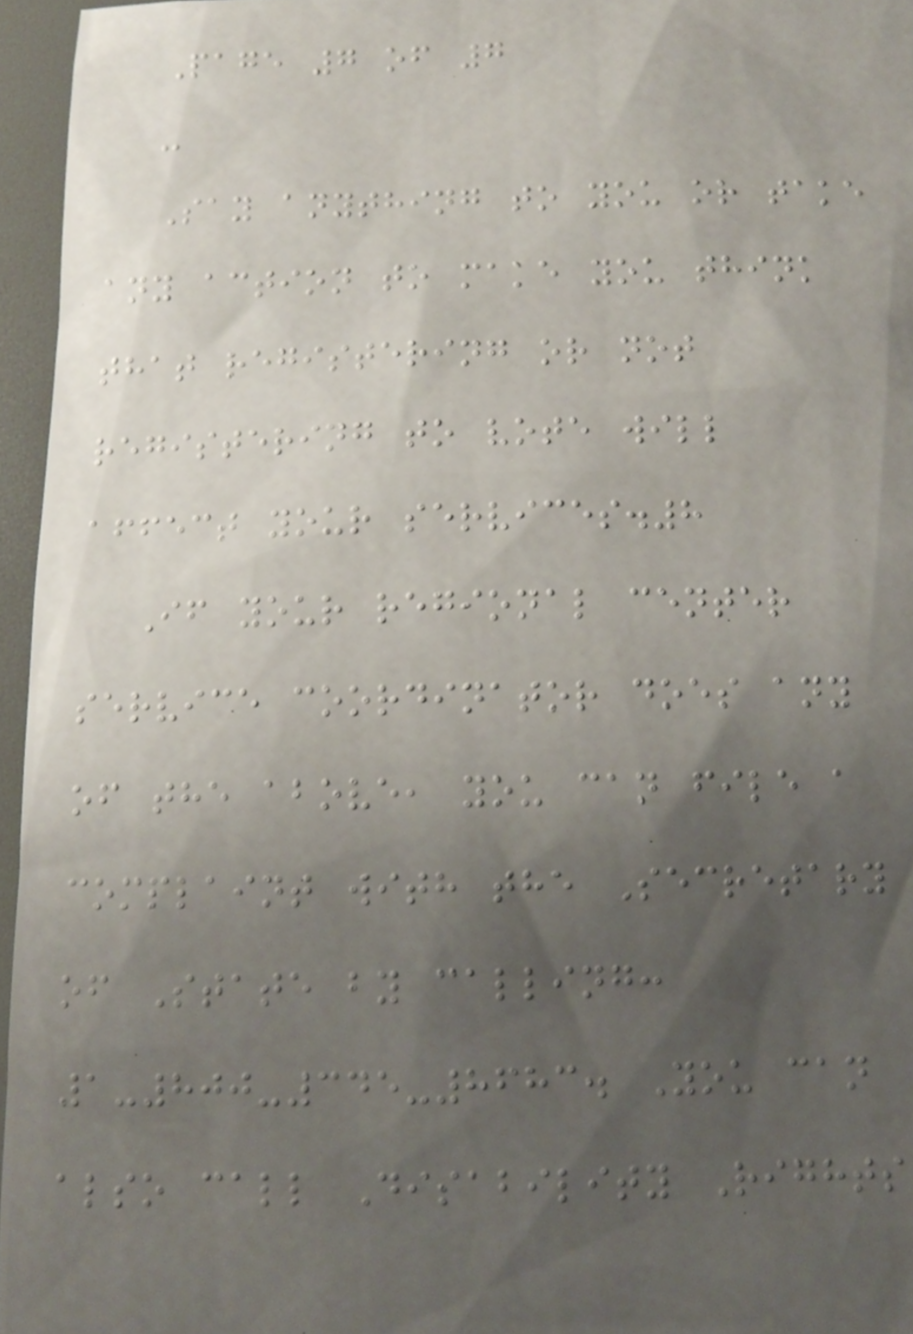Page 7 of 7
-
Say anything to you or take
any action to make you think
that registering or not
registering to vote will
affect your services.8
If your regional center
service coordinator does any
of the above, you can file a
complaint with the Secretary
of State by calling:
1-800-345-8683. You can
also call Disability Rights
